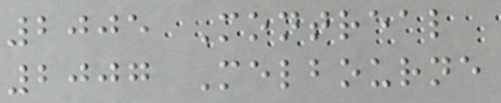2005 Montreal
2007 Melbourne
